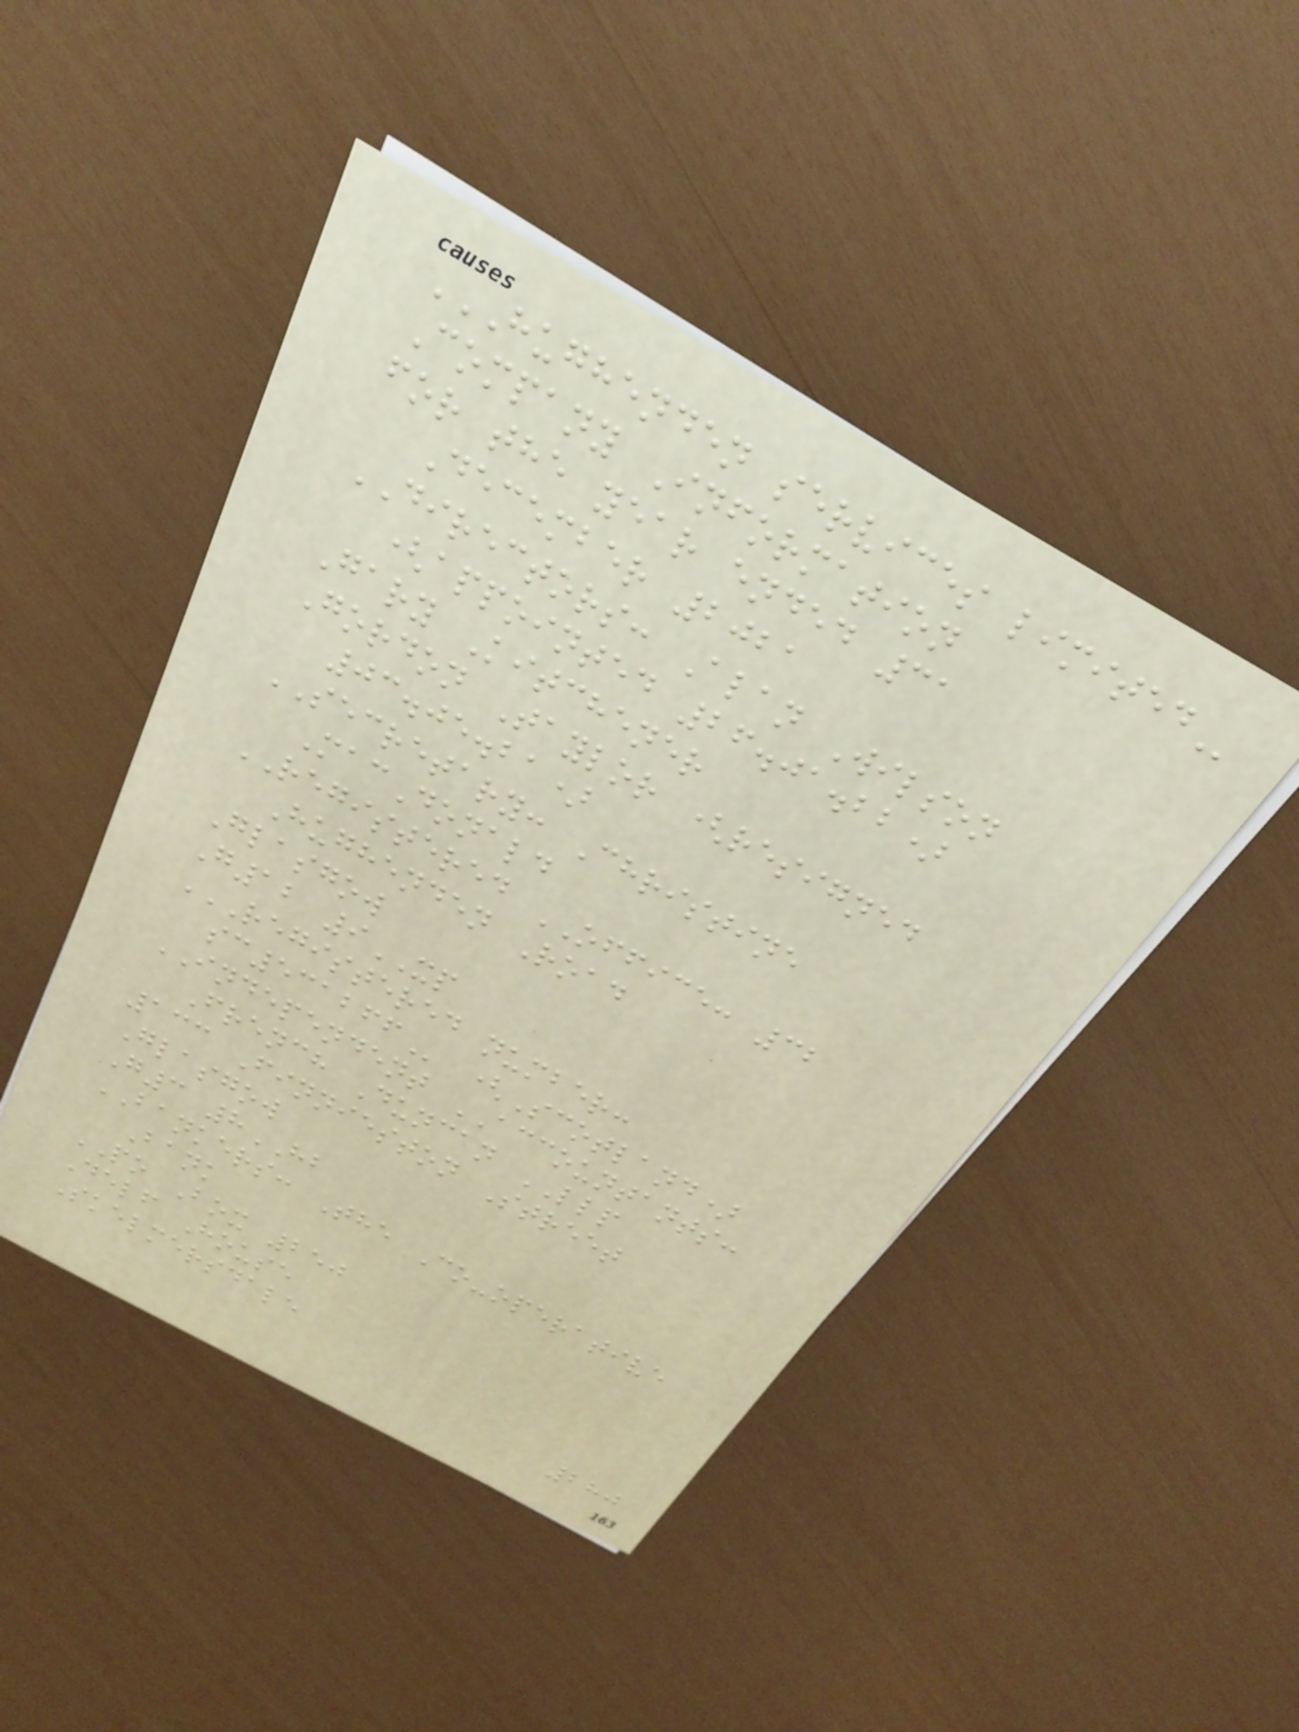HUGHENDEN SERVICES LIMITED
Company Information
for the year ended 31
December 2021
DIRECTORS: Alan Wilson
(appointed 26.01.22)
Gary Kitchener
Gordon Taylor (resigned
03.05.21)
SECRETARY: Christine
MacDonald
REGISTERED OFFICE: 32
Hughenden Road
Glasgow
G12 9XP
REGISTERED NUMBER:
SC531266 (Scotland)
INDEPENDENT ACCOUNTANTS:
French Duncan LLP
133 Finnieston Street
Glasgow
G3 8HB
BANKERS: The Co-operative
Bank
PO Box 250
Delf House
Skelmersdale
280
